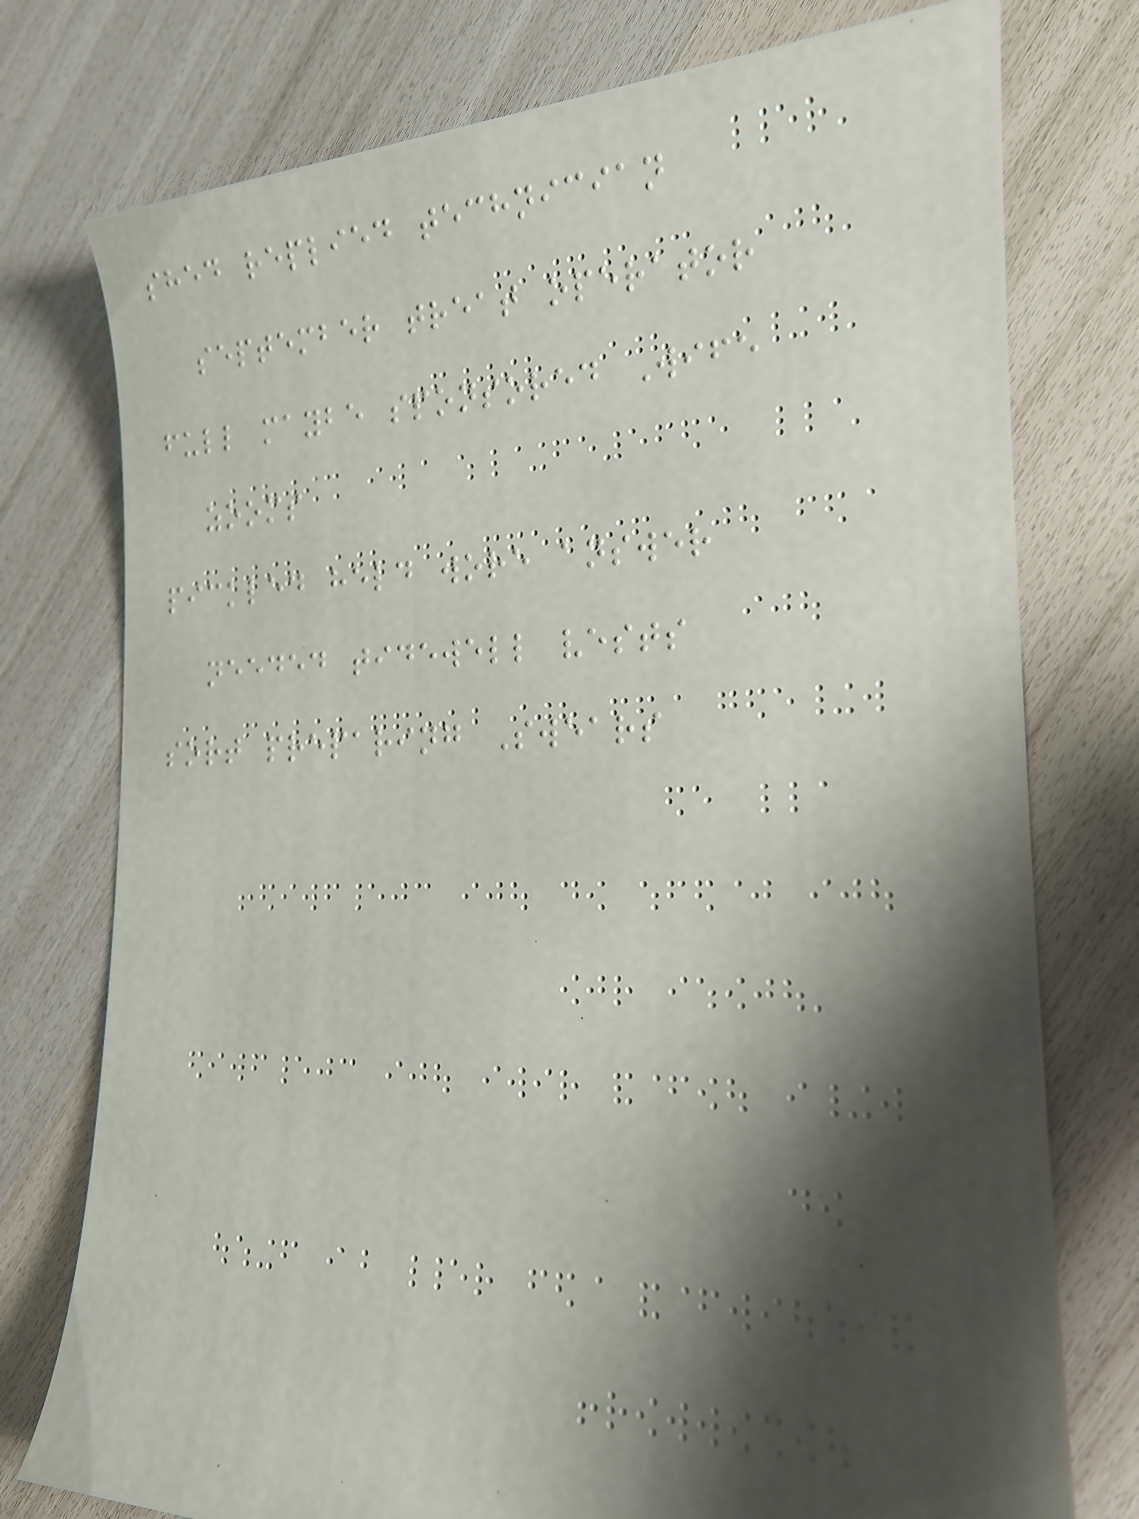shed replied technician
september treat operator
full maybe sponsored Wife
zooms
pickled held wore answer
needed tidewell vests
sort preparing Swears
